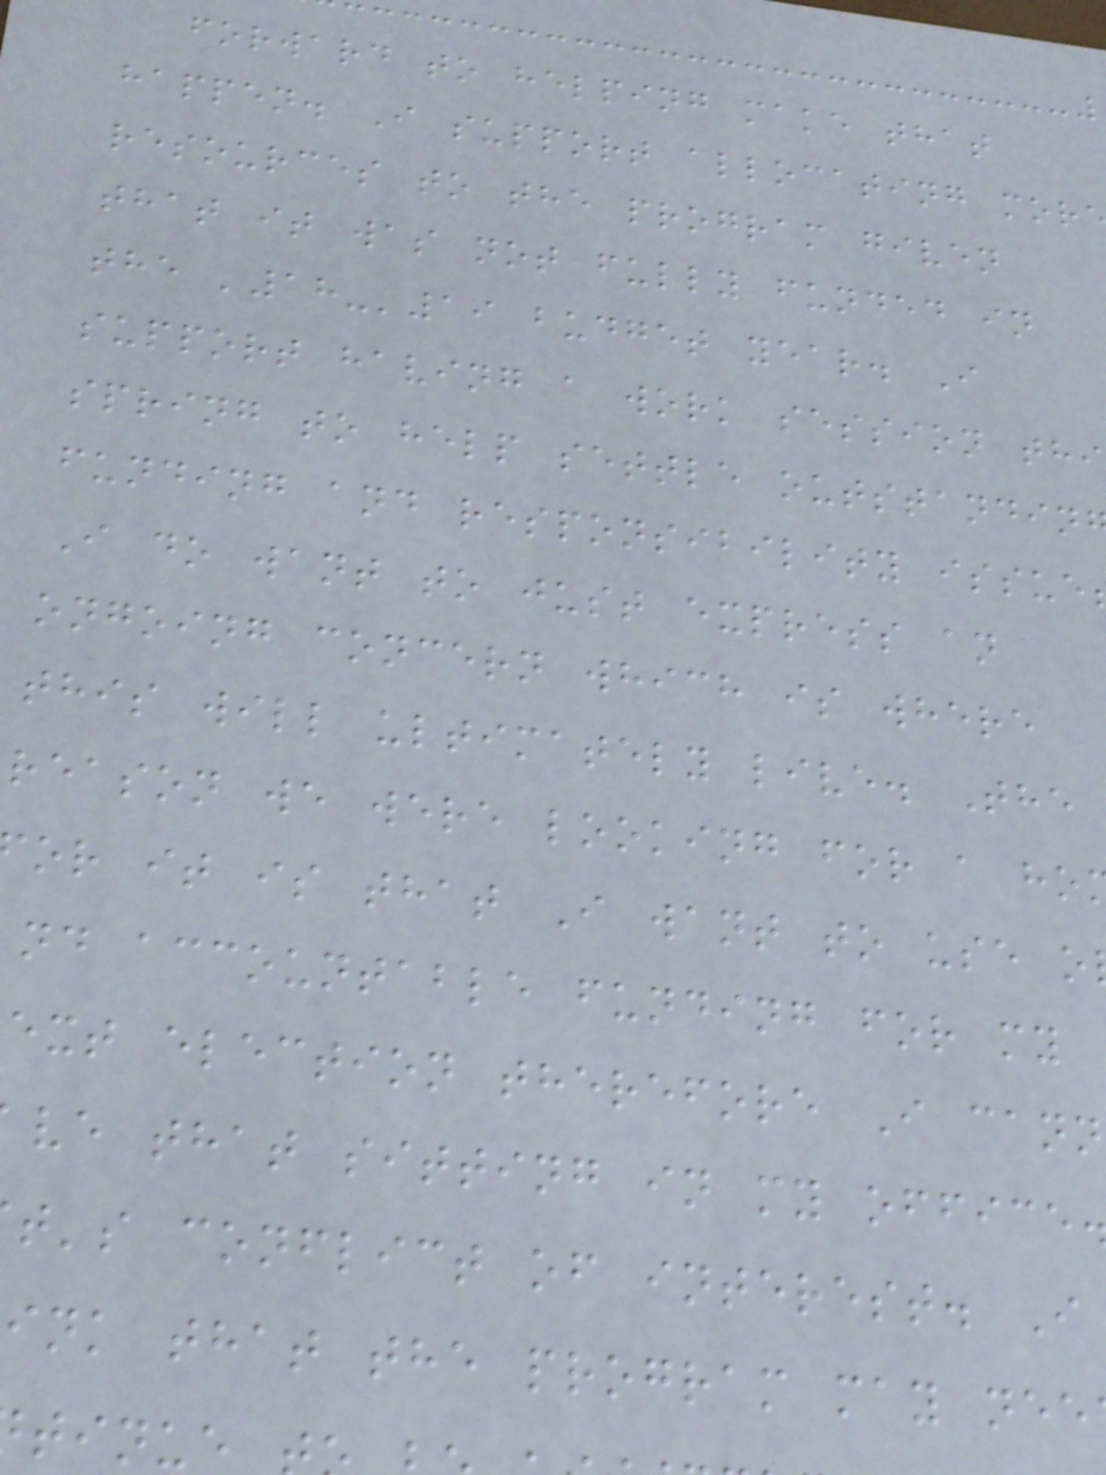forward to helping make that
happen. I support allocating mor
resources to the program given
that it was not fully funded in
the '18-'19 budget year. I
support having a work session thi
spring to help settle outstandin
funding and responsibility issue
I do want to just express an
ongoing concern which is where
this will ultimately live. The
reason we were looking for a ho
or it is that I want to use o
nd accountable funding for my
ext election therefore I cann
ve that sitting in my office
t's conflict of interest. I
ink that the program may nee
